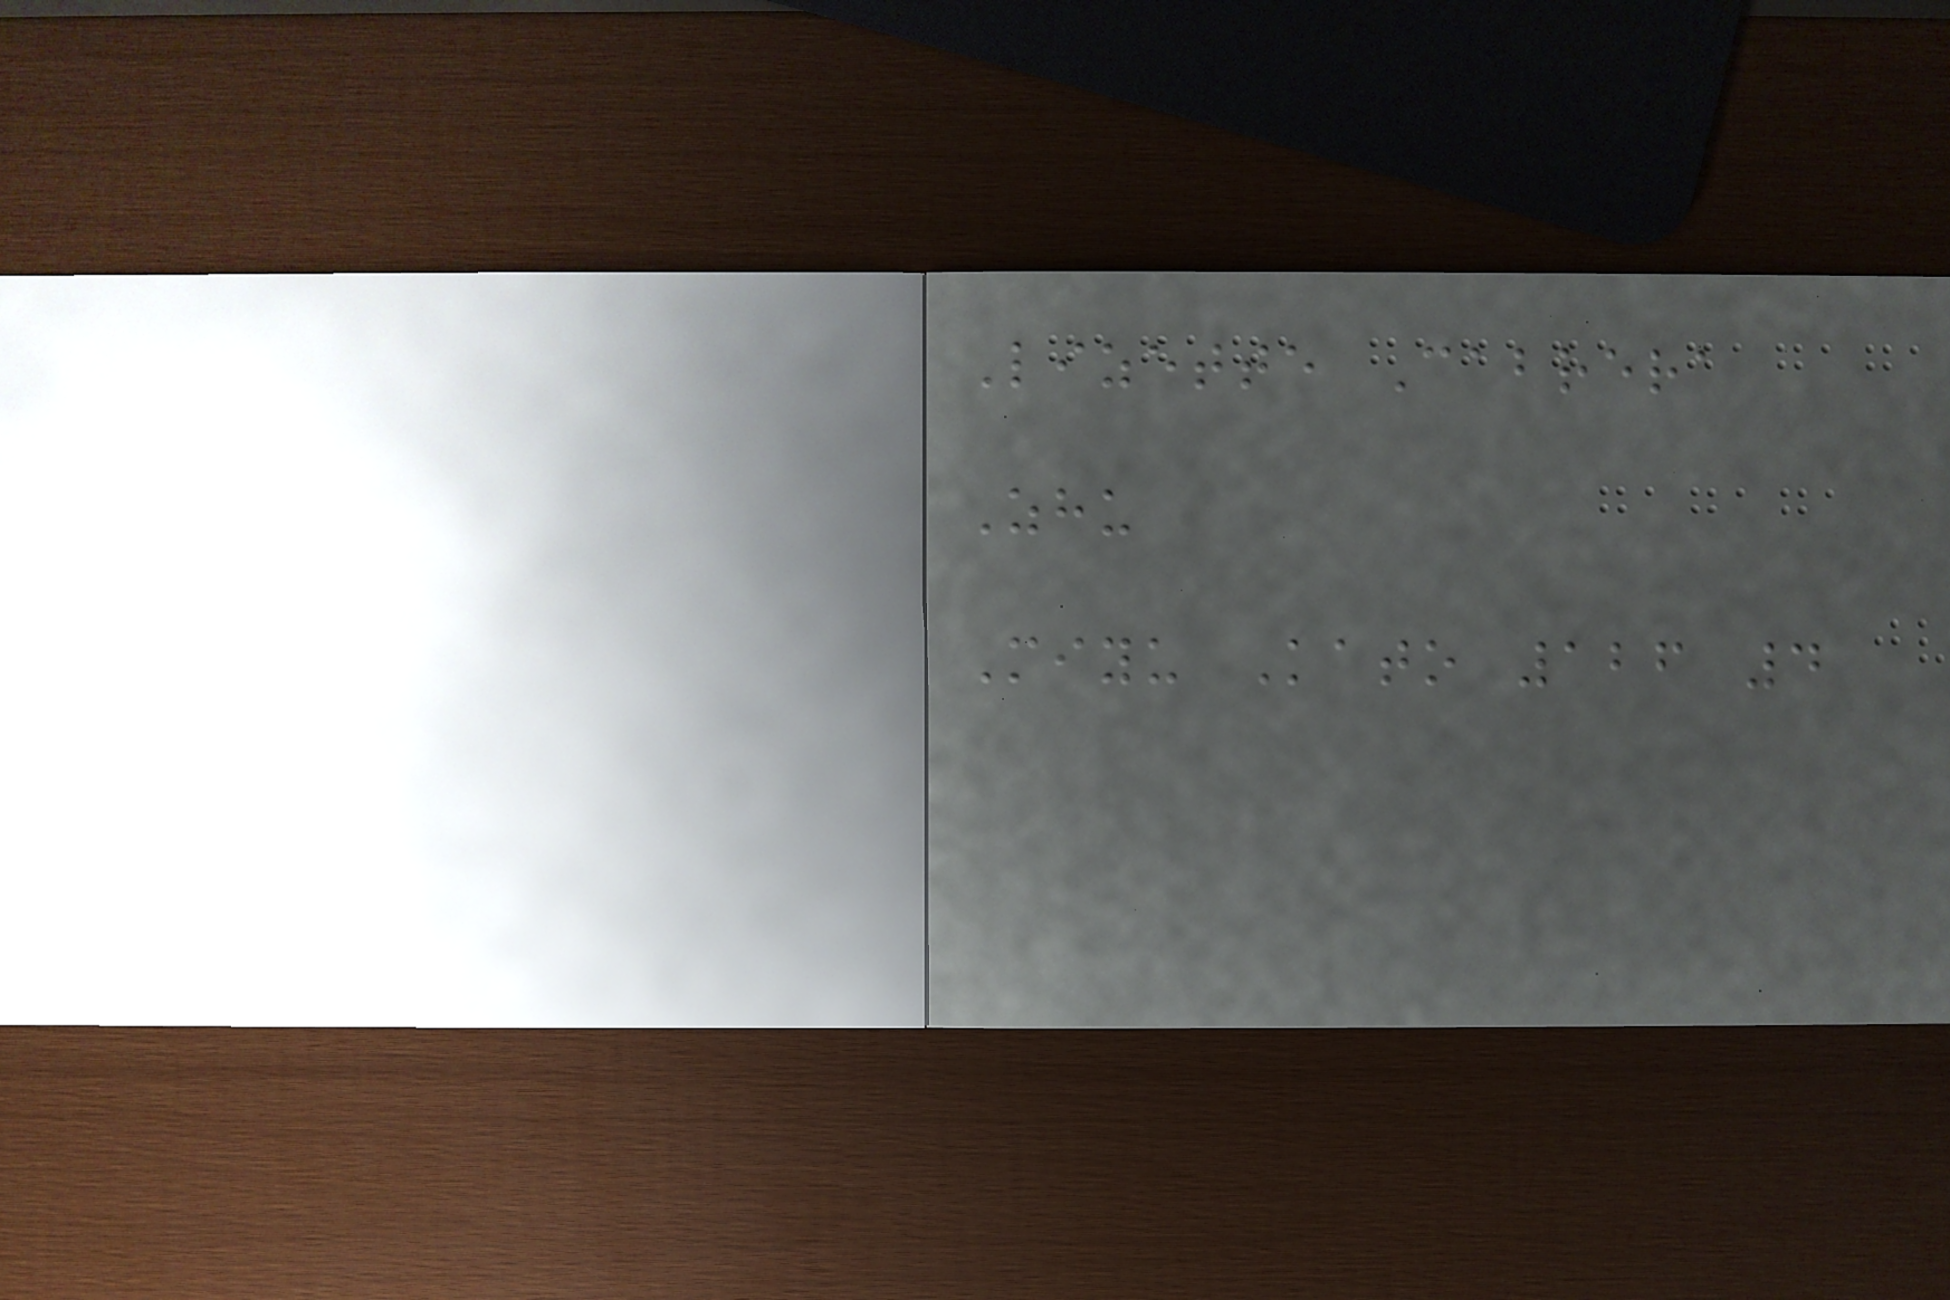Lizette Cabrera
Zhu
Miyu Kato 126 4
